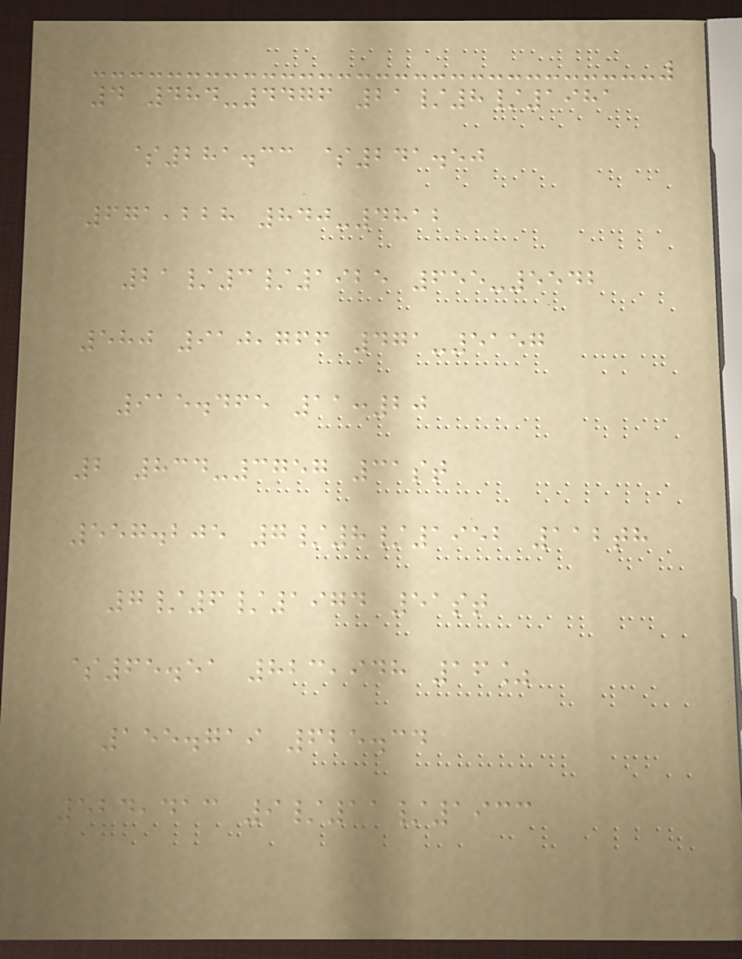4 484-4476 21/8/1981
$281.33 $241.50
671,228 840-4812
21/3/1925 655-5542
580 910,766 471-5157
915.465 11:20
2 834-3757 31st
557.205 7/8/1952 112th
7/6/1974 51st
$65.51 823,948 16%
155.719 625.34
524,413 9/11/1933
